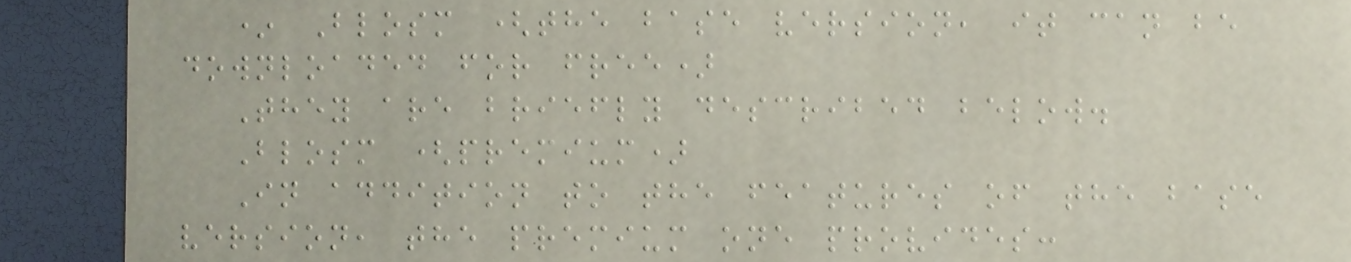* Blosm (the base version, it can be
downloaded for free)
They are briefly described below.
Blosm (premium)
In addition to the features of the base
version, the premium one provides:
